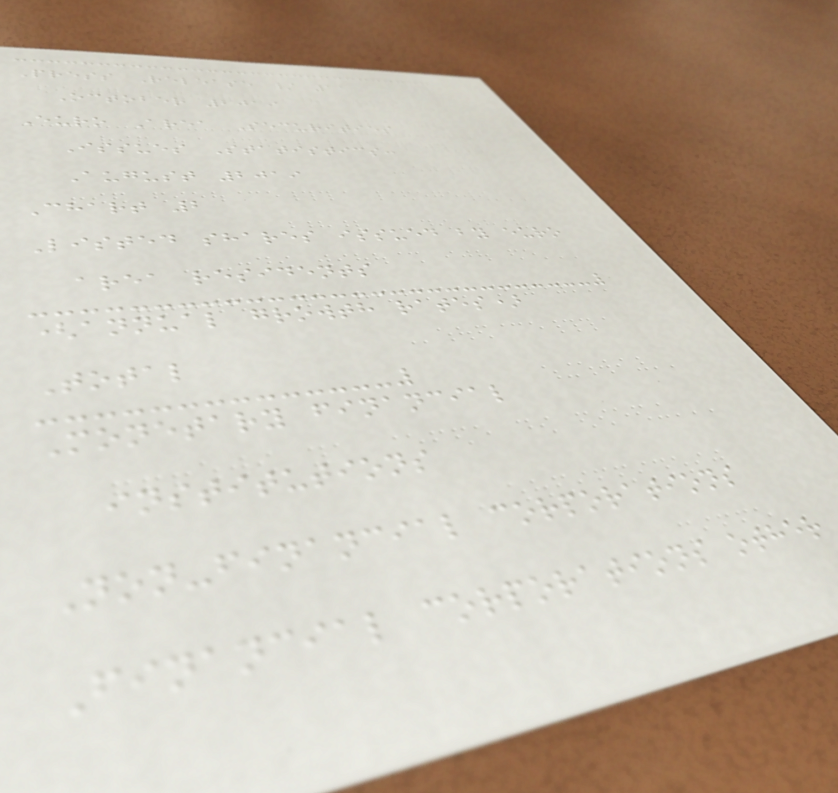Press Release / 11
October 2019
Euro Area Securities
Issues Statistics:
August 2019
Chart 2
Listed shares issued by euro
area residents
(annual growth rates)
Total
Monetary financial
institutions
Non-financial corporations
Financial corporations other
